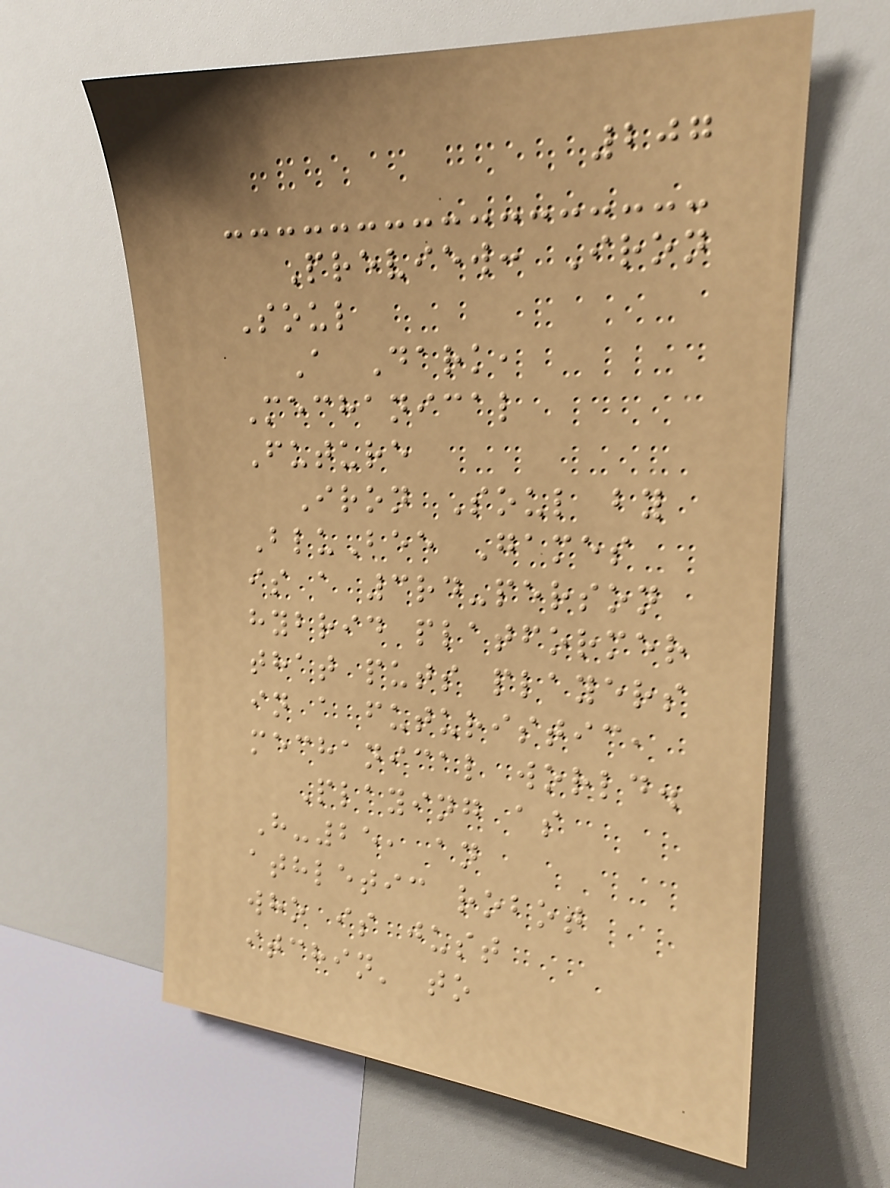207
Preview: Iron
Soul
A Dark,
Mechanical
Future
Iron Soul by
BluBee Games
is a 3rd-person
hybrid platformer
that puts players
in a futuristic,
mechanical world.
Playing as
H-25, an
athletic robot
who is just
itchin' to
